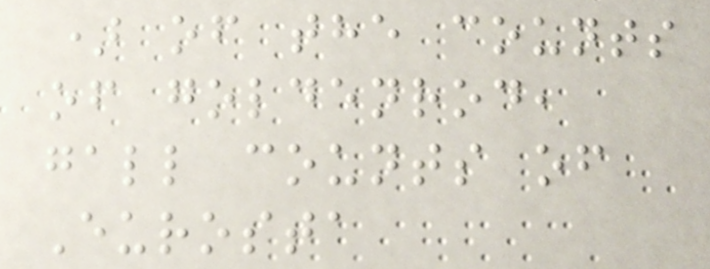) of the counts
of goldenrod,
gall counts of
Eurosta
